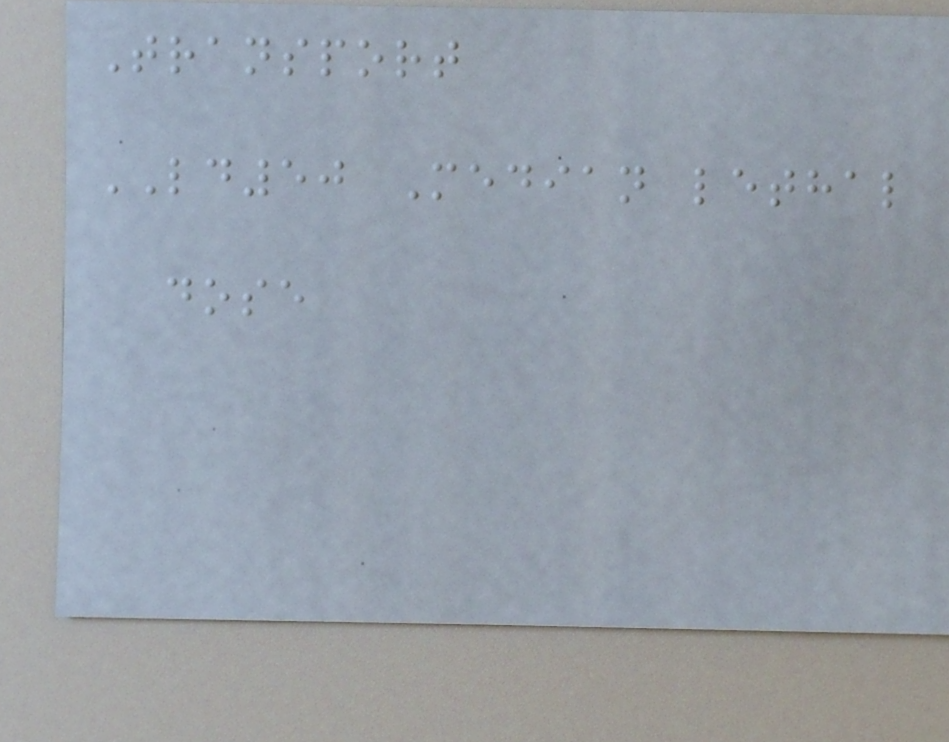Transport
LD50 Median lethal
dose
